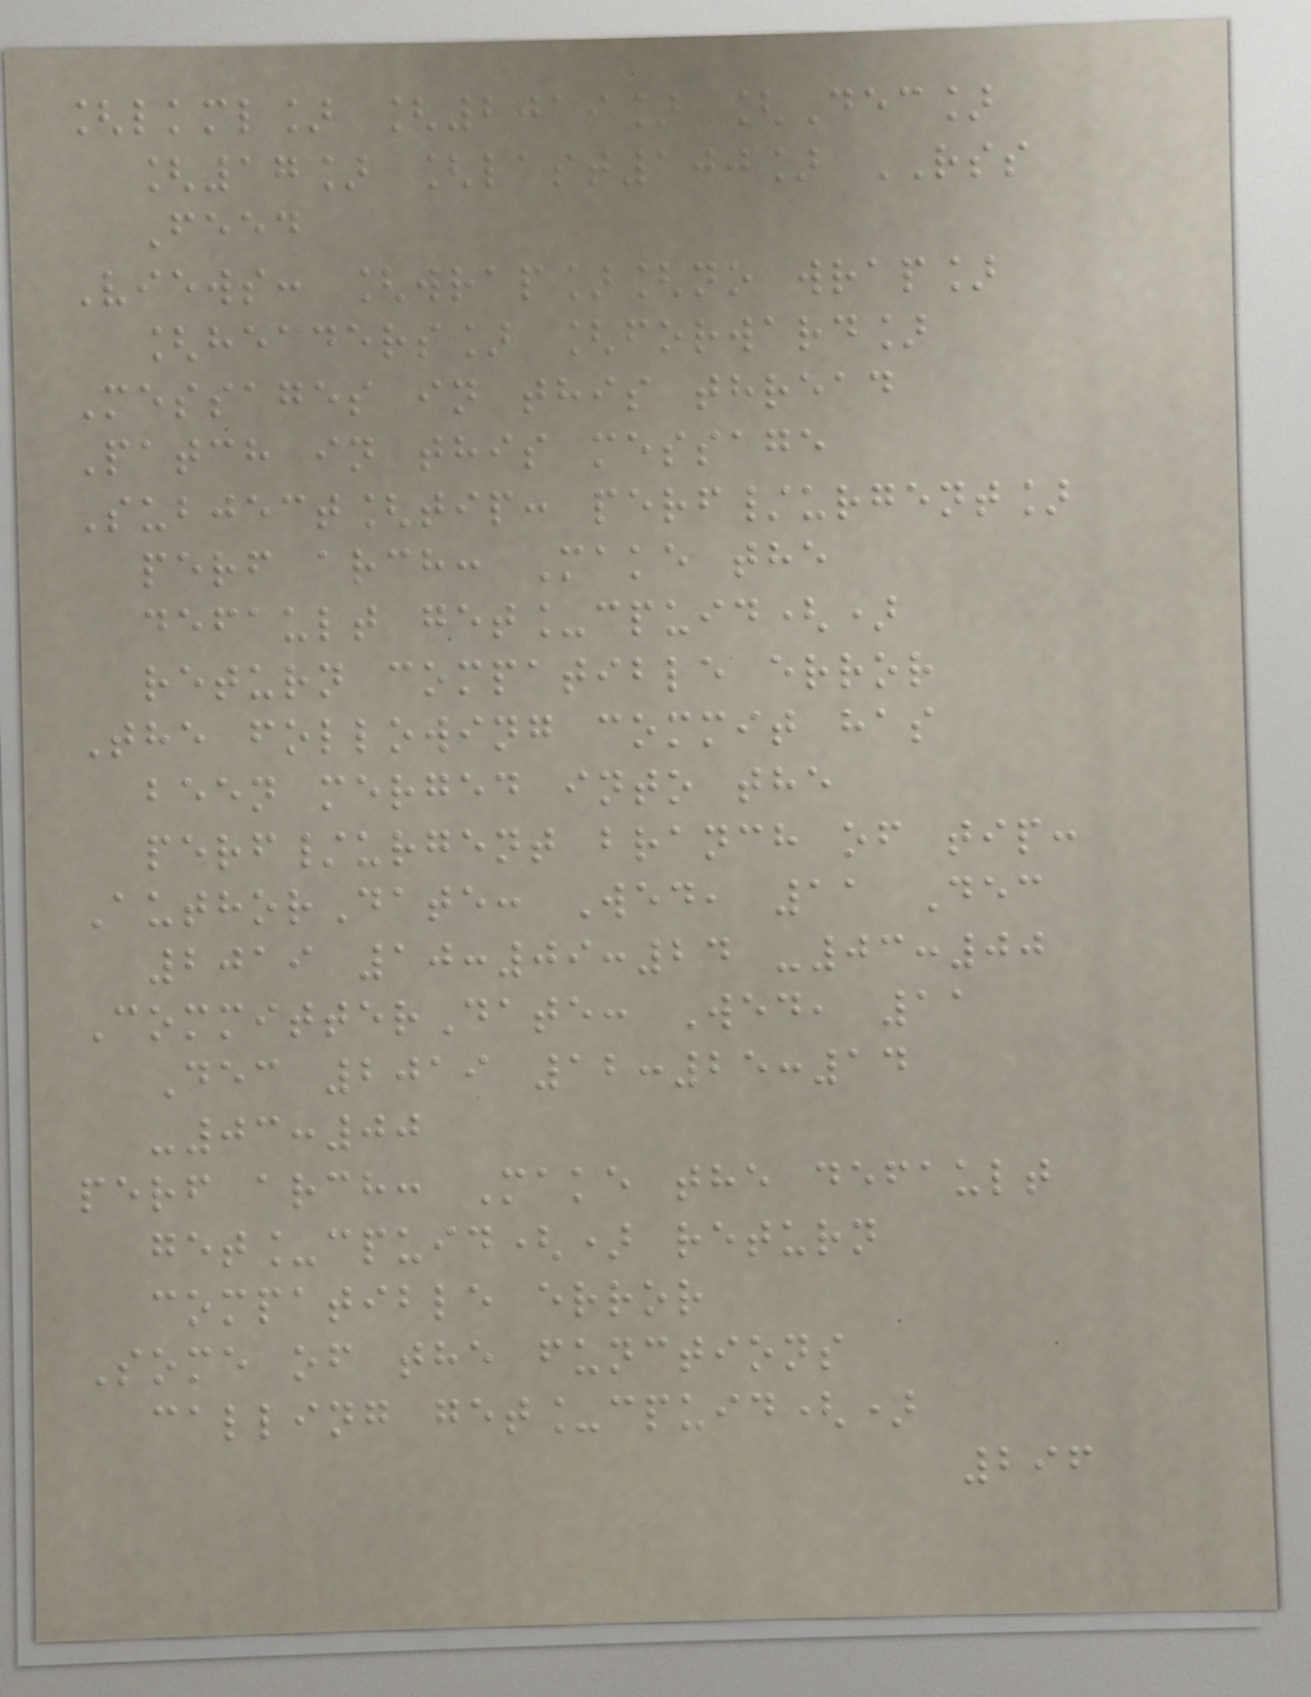[lkml] [2019] [Dec]
[17] [last100] RSS
Feed
Views: [wrap][no wrap]
[headers] [forward]
Messages in this thread
Patch in this message
Subject[tip: perf/urgent]
perf arch: Make the
default get_cpuid()
return compatible error
The following commit has
been merged into the
perf/urgent branch of tip:
AuthorDate: Wed, 11 Dec
2019 10:09:24 -03:00
CommitterDate: Wed, 11
Dec 2019 12:25:14
-03:00
perf arch: Make the default
get_cpuid() return
compatible error
Some of the functions
calling get_cpuid()
296
